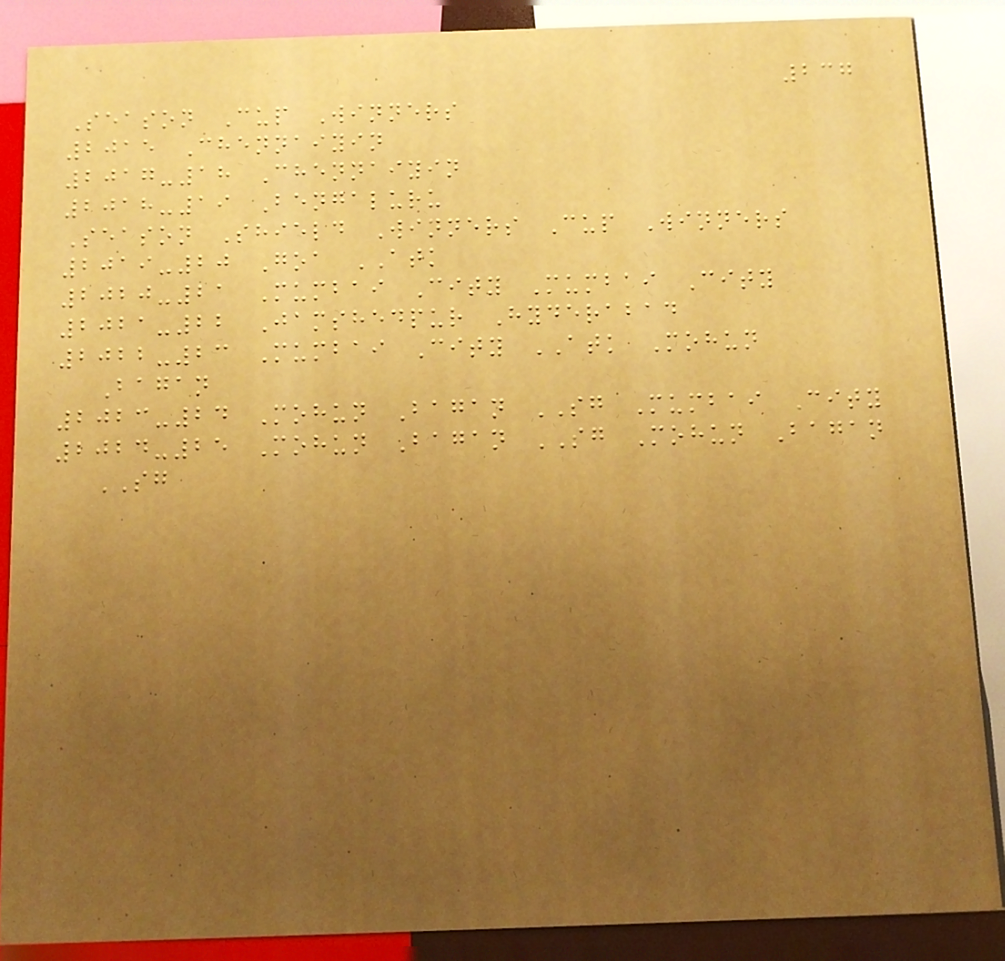237
Season Cup Winners
2015 Chennaiyin
2017-18 Chennaiyin
2018-19 Bengaluru
Season Shield Winners Cup Winners
2019-20 Goa ATK
2020-21 Mumbai City Mumbai City
2021-22 Jamshedpur Hyderabad
2022-23 Mumbai City ATK Mohun
Bagan
2023-24 Mohun Bagan SG Mumbai City
2024-25 Mohun Bagan SG Mohun Bagan
SG
